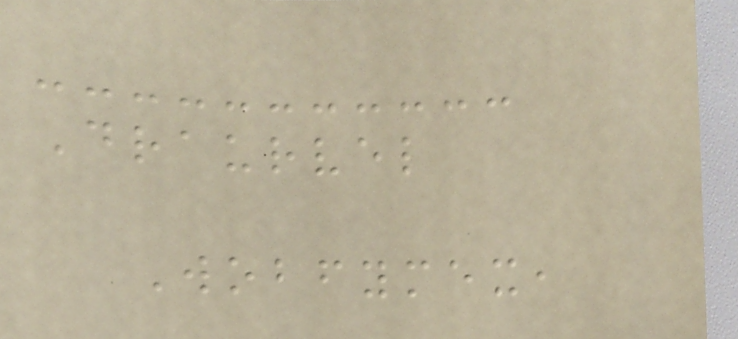Draurvel
Wobfymex,
